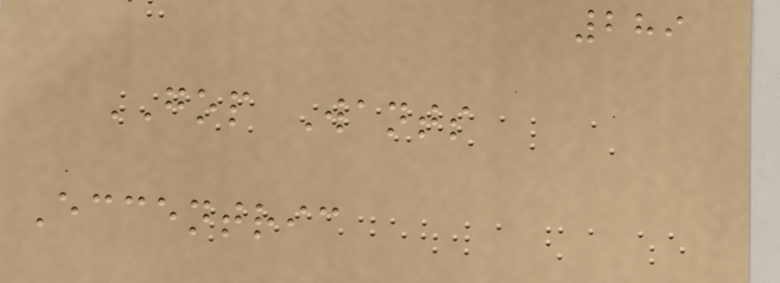289
GOP Wants
Eccentric
